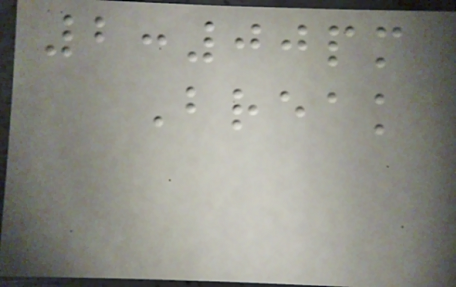2:00pm
Break
